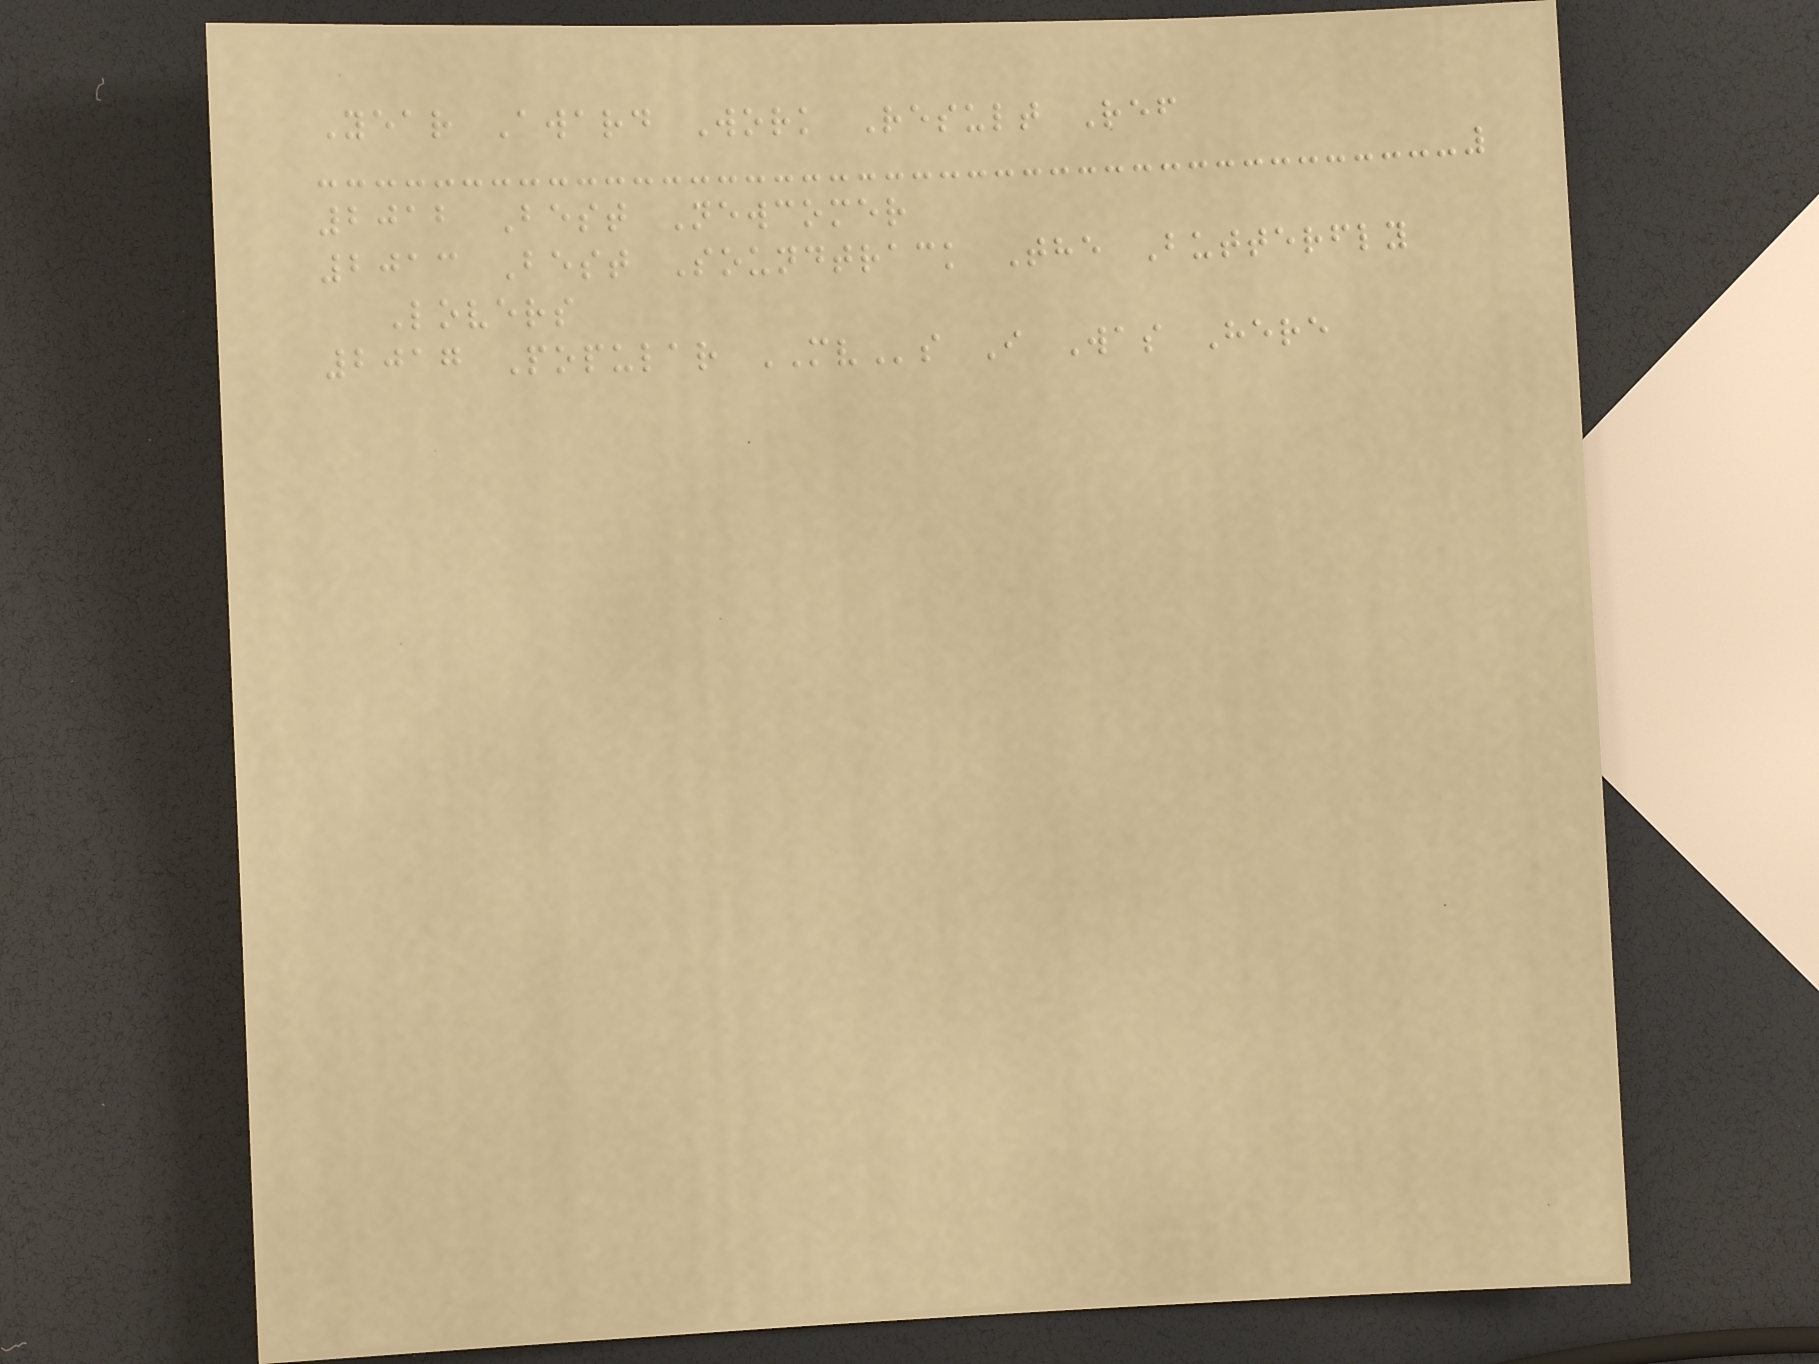Year Award Work Result Ref
2012 Best Newcomer
2013 Best Soundtrack The Butterfly
Lovers
2017 Popular MVs I Was Here
